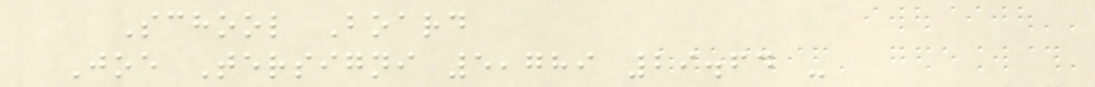School Board
Joe Tersigni 5,789 29.64 -
